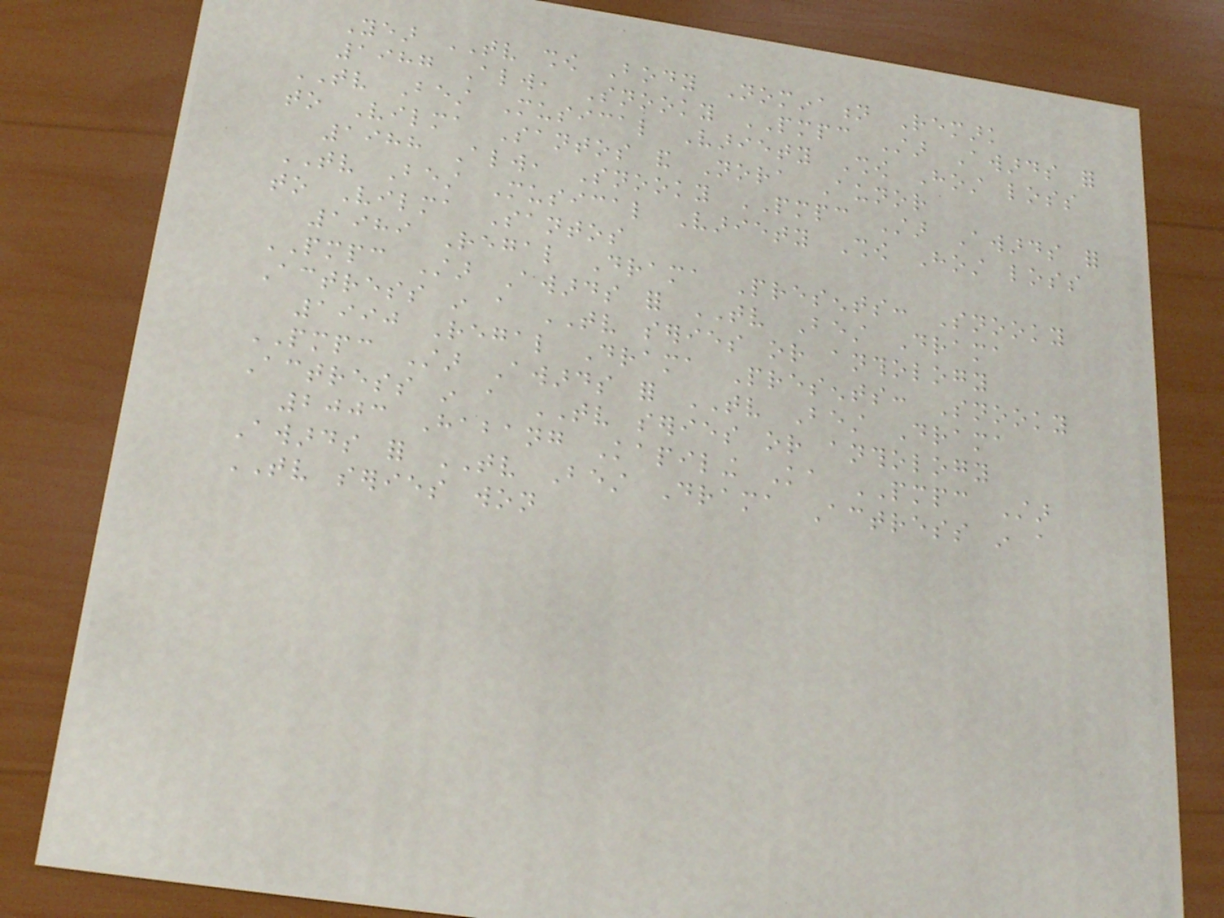Year TV show Body Nomination Remark
1987 Always, Snooky PMPC Star Awards for
TV Best Musical Variety Show Host loss
to Vilma Santos and Nora Aunor
1988 Always, Snooky PMPC Star Awards for
TV Best Musical Variety Show Host loss
to Vilma Santos
1989 Regal Drama Presents: Snooky
PMPC Star Awards for TV Best Drama
Actress in a TV series or anthology
1990 Regal Drama Presents: Snooky
PMPC Star Awards for TV Best Drama
Actress in a TV series or anthology
2003 Habang Kapiling Ka PMPC Star
Awards for TV Best Drama Actress in a
TV series won
